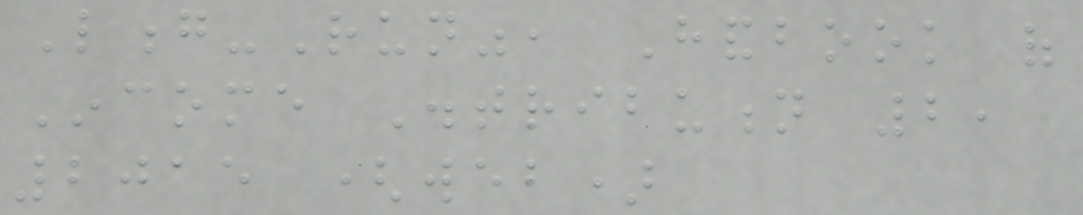Long-Run", Handbook of
Income Distribution 2,
2015 (web)
